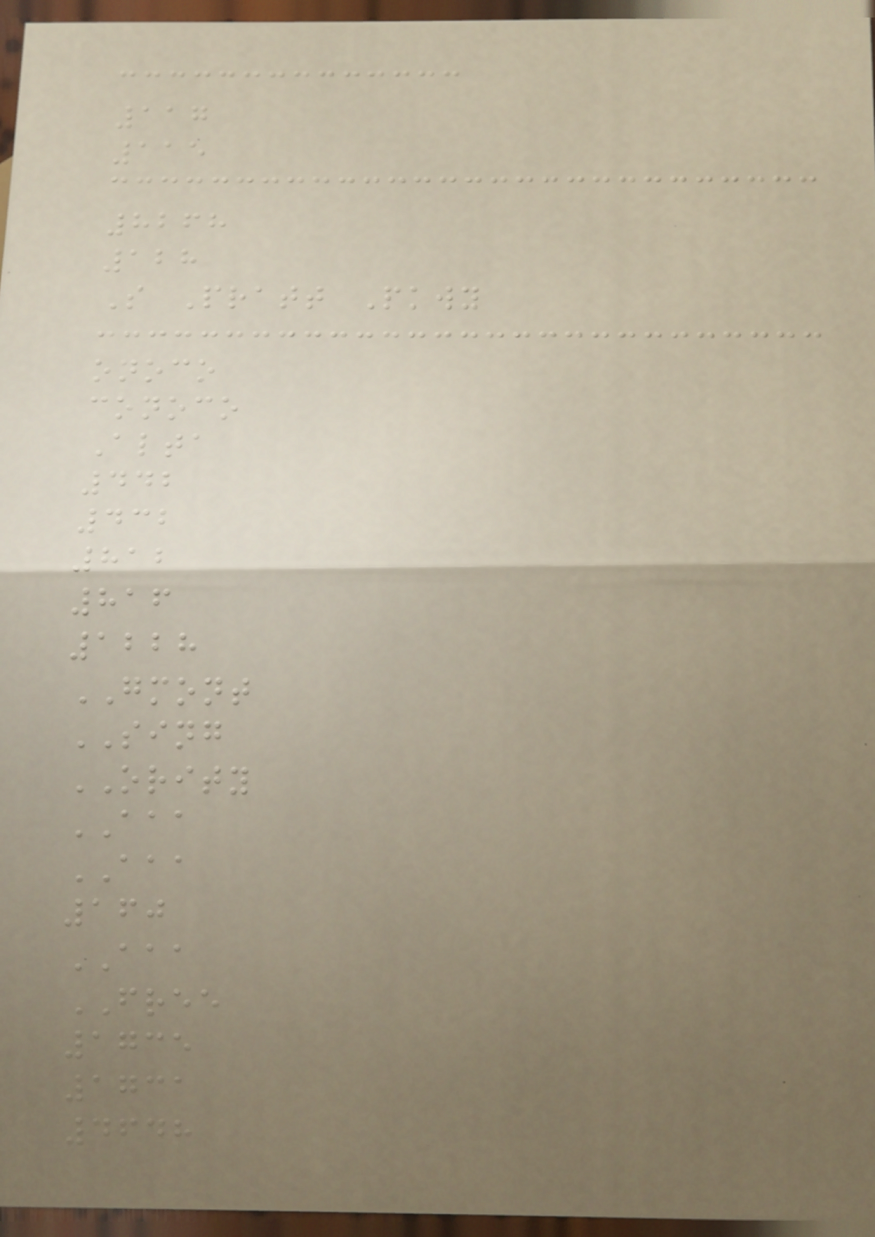117
115
8268
128
S Pratt Pkwy
onoco
conoco
Alta
442
432
812
816
1228
GMONT
SING
ORITY
AAA
AAA
160
AAA
FREE
1735
1731
4648
